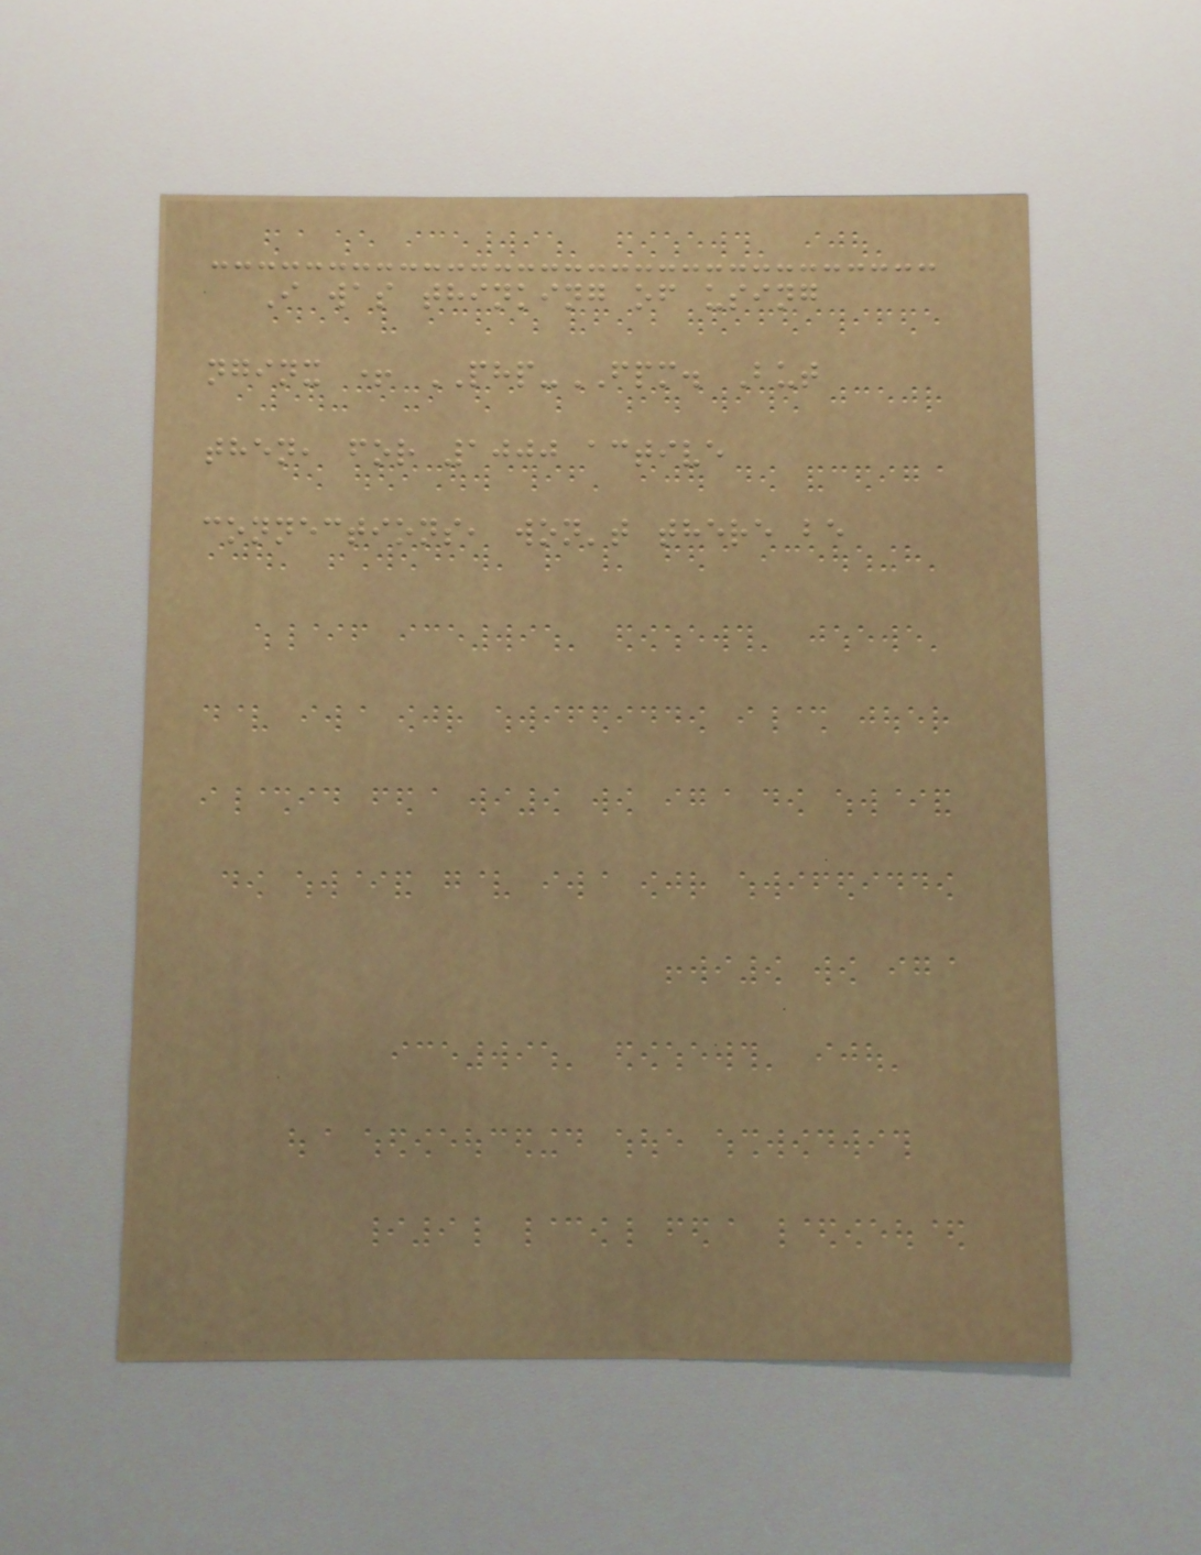I was thinking of using
nginx + PHP-FPM. But
then, for 1000 active
connections, won't there be
